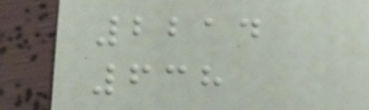2214
638
